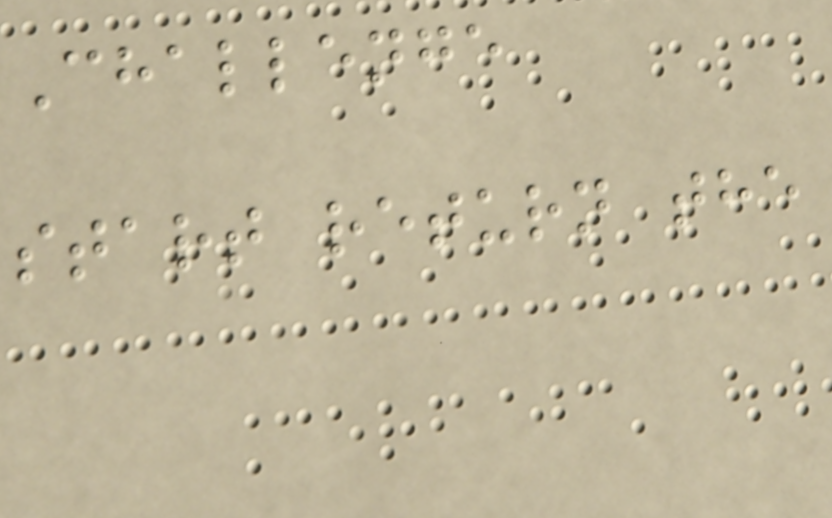Challenge
start return the
